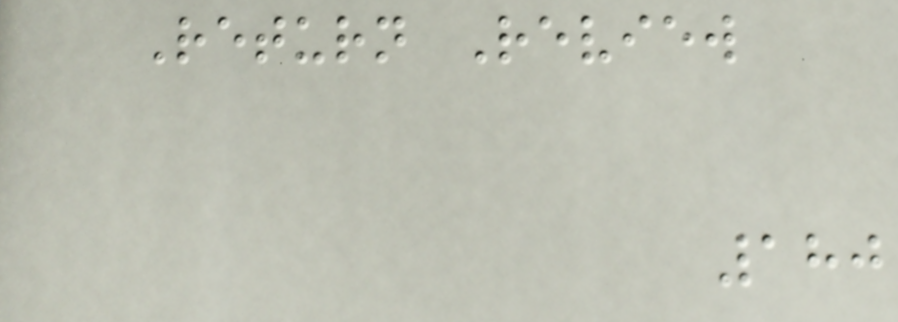Return Review
180
